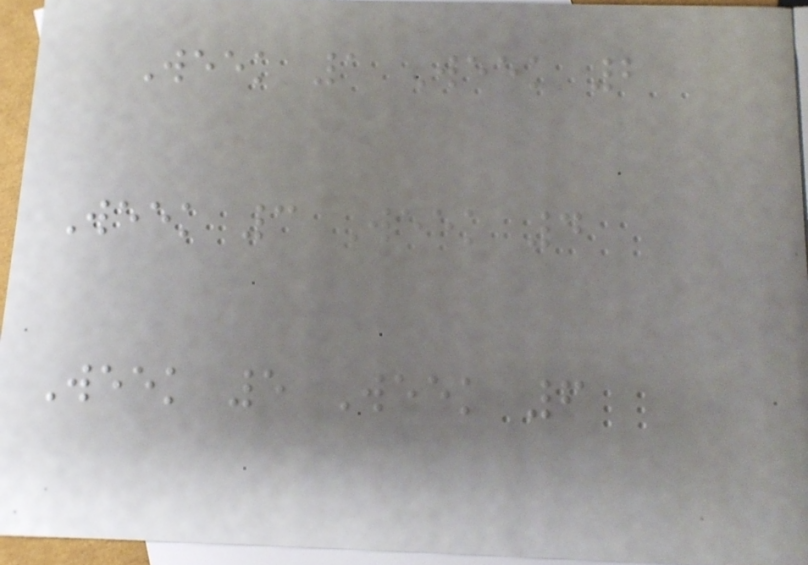Week 1 Week 2
Week 3 Week 4
Week 5 Week 6
